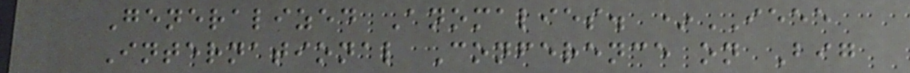Generalized Anomalies. *IEEE
International Conference on Big
